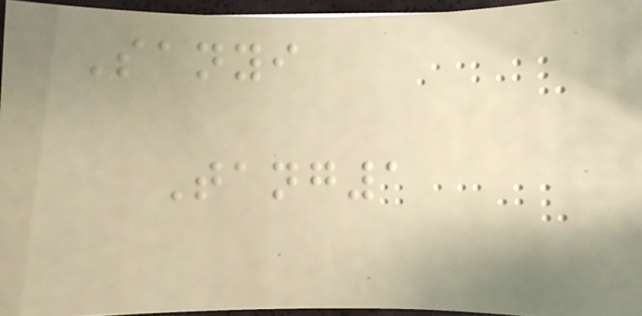Sanyi
Tang1
